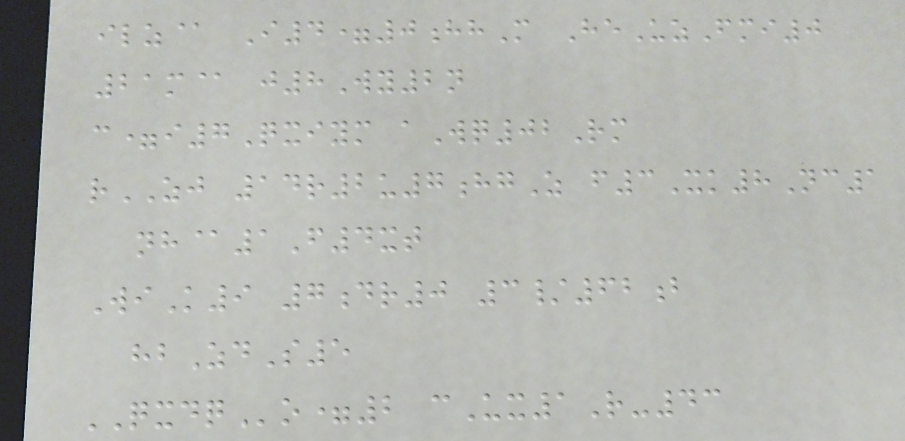ilz@ I4=0hhM HeUzFmi0
21m@ j8Wy2n
c=i7Qxiym aWq02Rm
rZJ 14r2u7hgZ f3Xk8Nc1
nh@1F4xt
WiK9 7dr0 3/62b
hbZdS5
QXDQo=2 cUx1R-43
